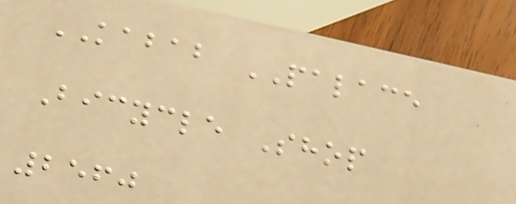KABAB PALACE
Bicycle Shop
2560
